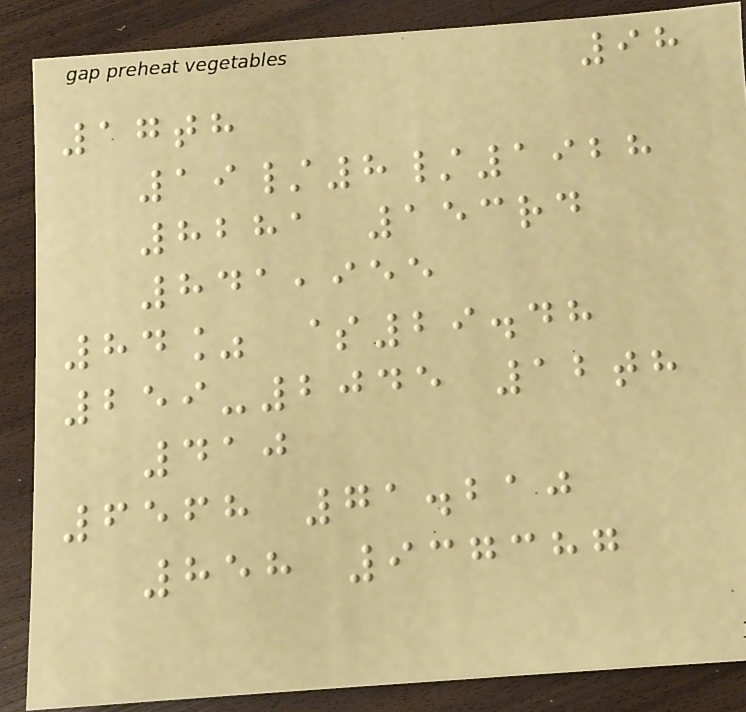98
17th
19/8/1928
8281 153rd
841,955
84% $29.48
259-2045 12th
410
6568 71.210
858 937387
